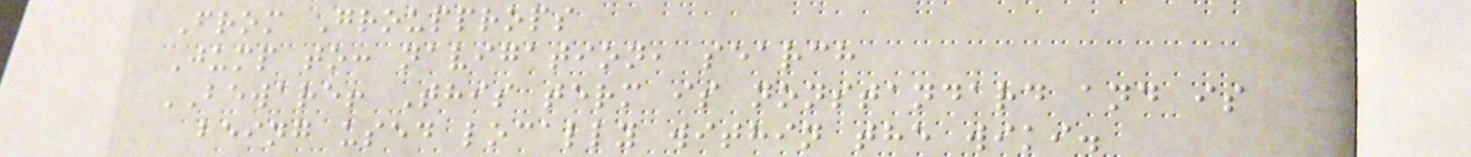From Groupprops
Jump to: navigation, search
BEWARE! This term is nonstandard and is
being used locally within the wiki.
